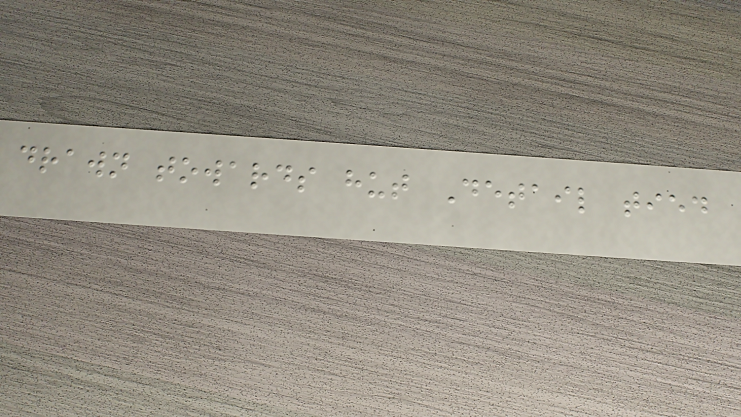drawn towards hut Detail tied
